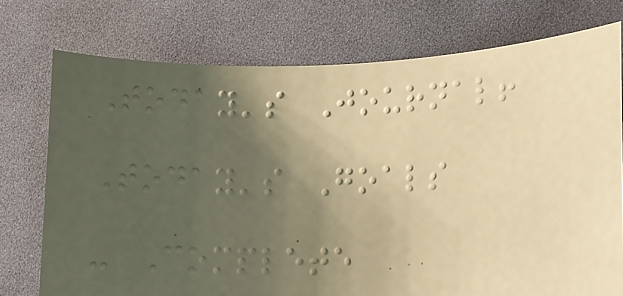Today's Journal!
Today's Goals
- Complete
